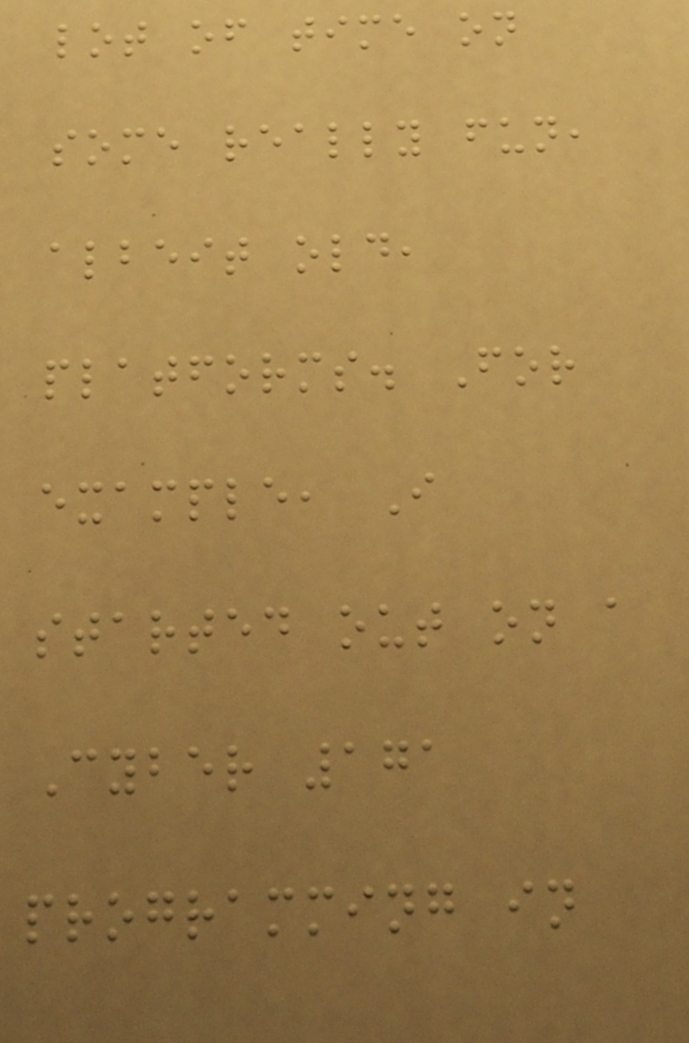lot of time on
some really fun,
albeit old,
platforms. For
example, I
started out on a
Cyber 171
programming in
